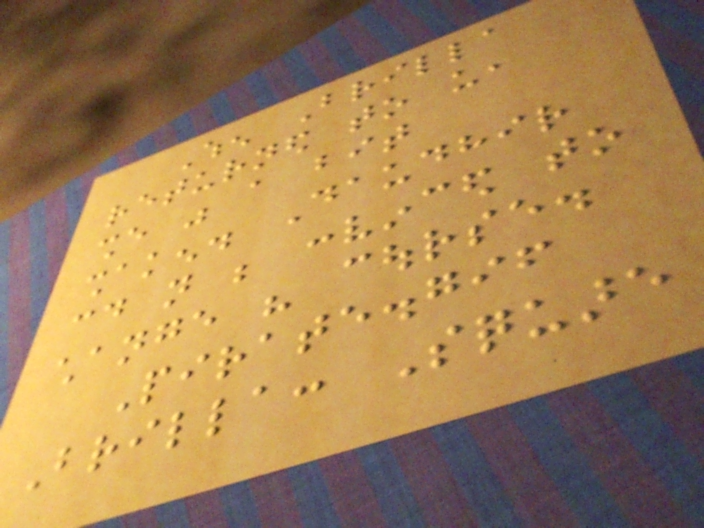When Brilla
returned to us,
she was a bit
shaken. Daudhir
could not be convinced to
change his course.
Pirate.gif
Brilla: Square
